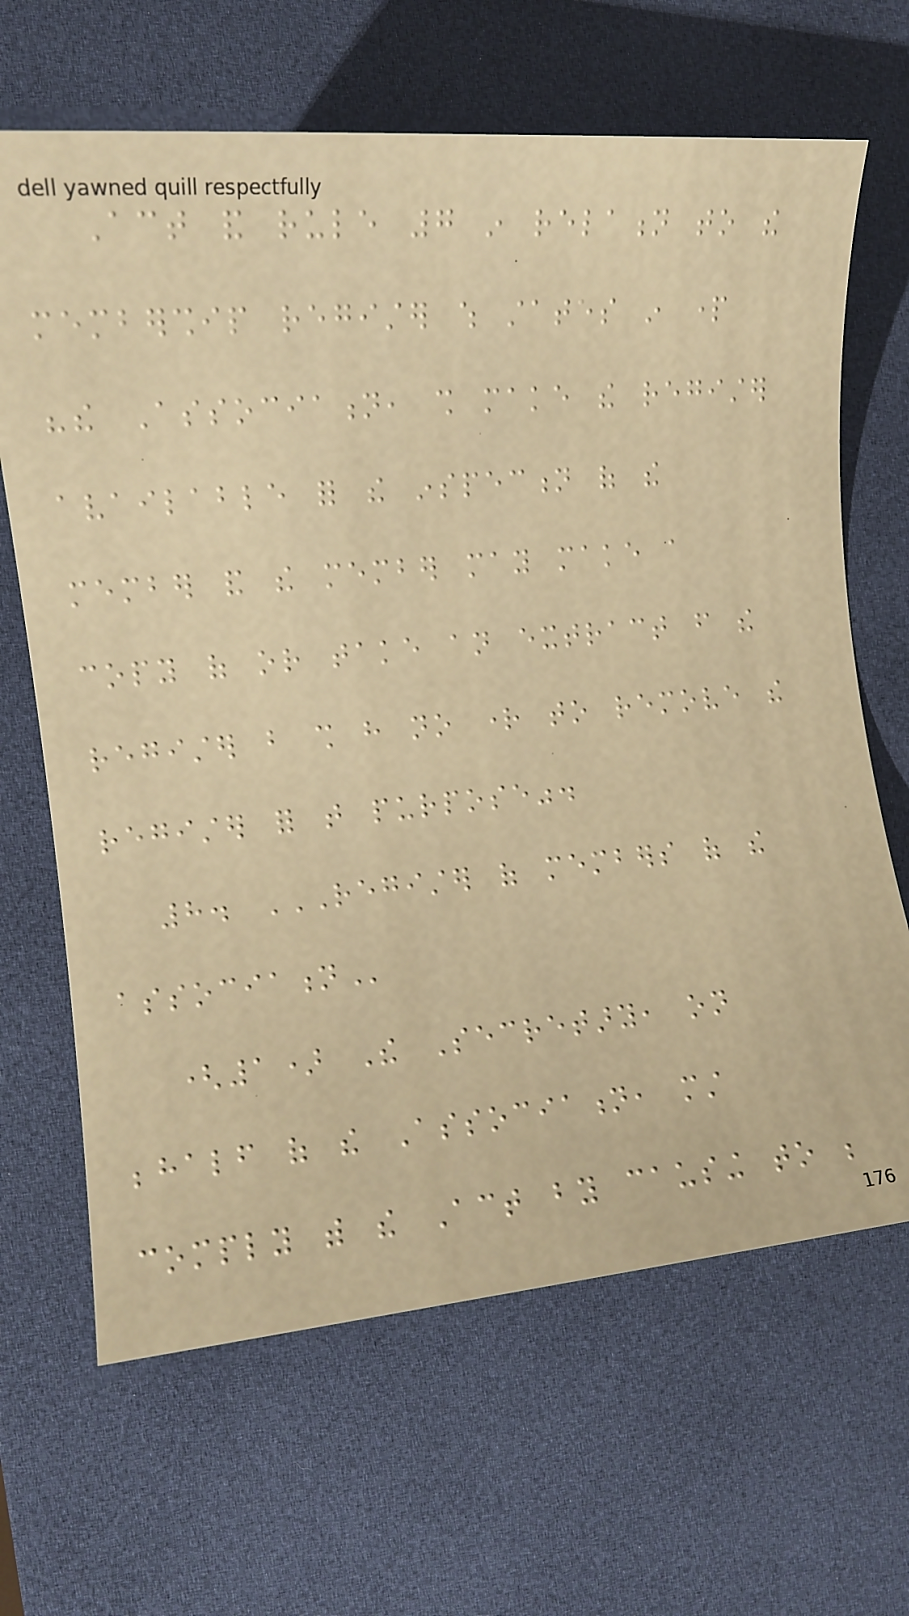Act and rule 7 in relation to the
membership register which states in part
"the Association, shall make the register
available for the inspection of the
member and the member may make a
copy of or take an extract from the
register but shall have no right to remove the
register for that purpose".
8. REGISTER OF MEMBERS OF THE
ASSOCIATION
(1) The Secretary, on
behalf of the Association, must
comply with the Act by causing to be
